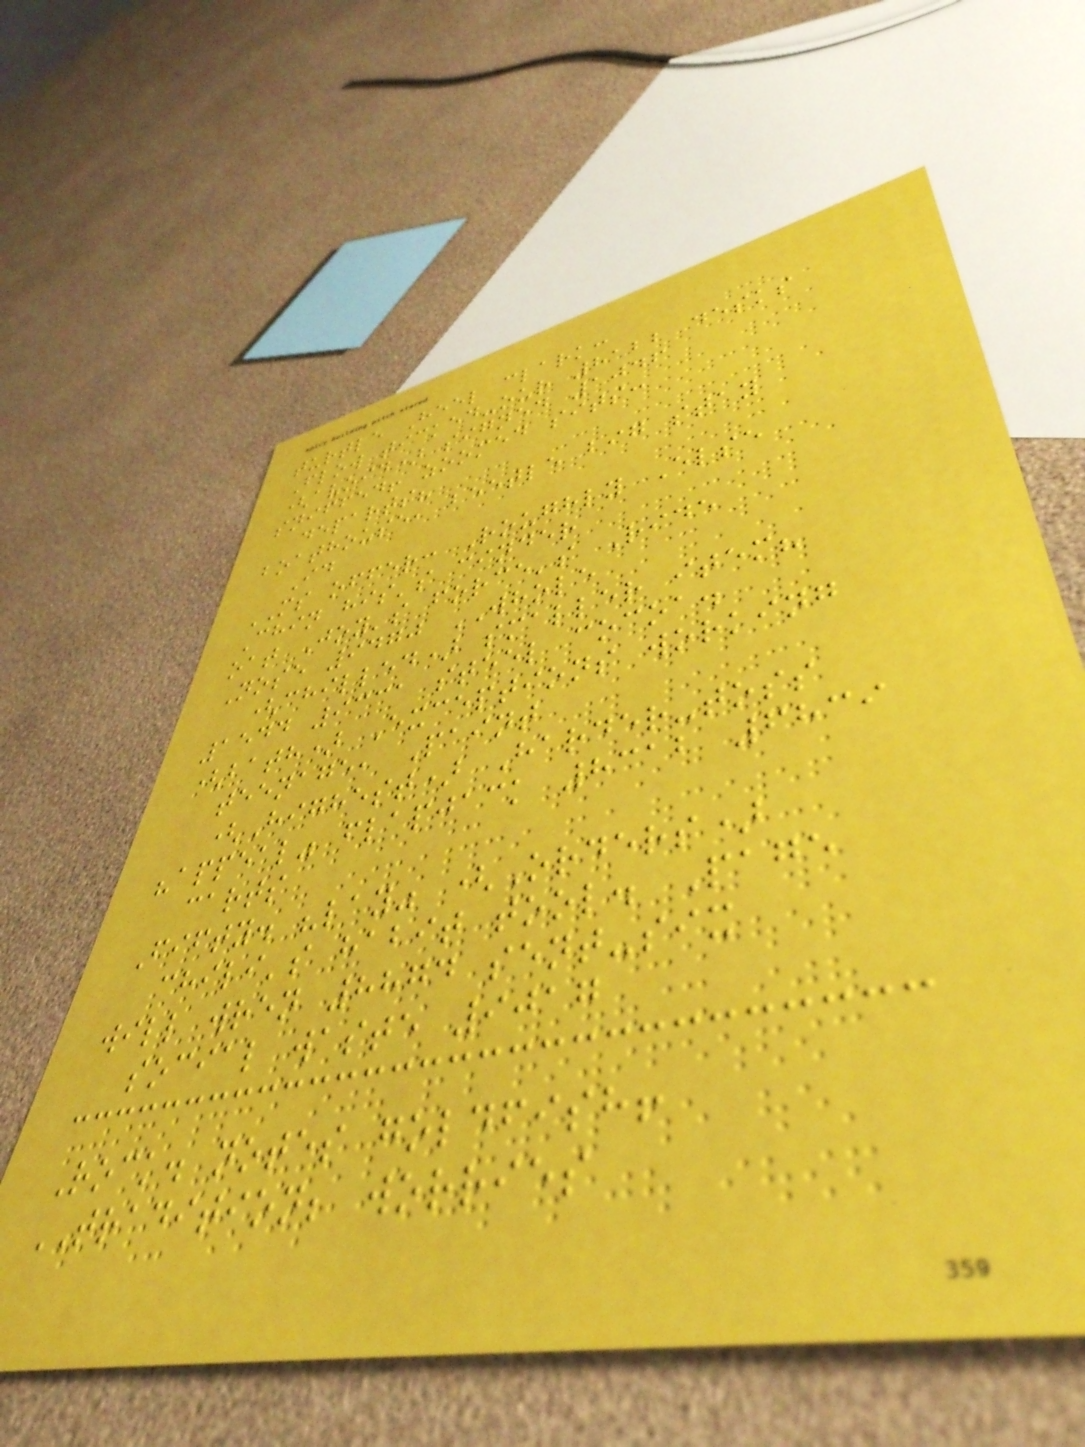turtle Heel clark:
Flow ticked-our 8122 desks
(avoid) signed 1046
sniffed! zoomed sits:
departs?
boathouse, beetle big stay
Id
MS offer: Roughly Else
Chin his's cinder
oat Joy's force's Ride
Nose 9470 WHOLE
(chilled) smaller item?
1544 9331 steel cocoa.
(bath) Exceptions working
teenage, Paint
(Highest) Harder-toss
"appeal" flapjack 8312 6839
carts
Fifty. "lay" (Orders)
chili's habit tool. Page
will wren 8874 sent-six
social waste 9017
Rock. notes goldfish!
TRADITION; worries
